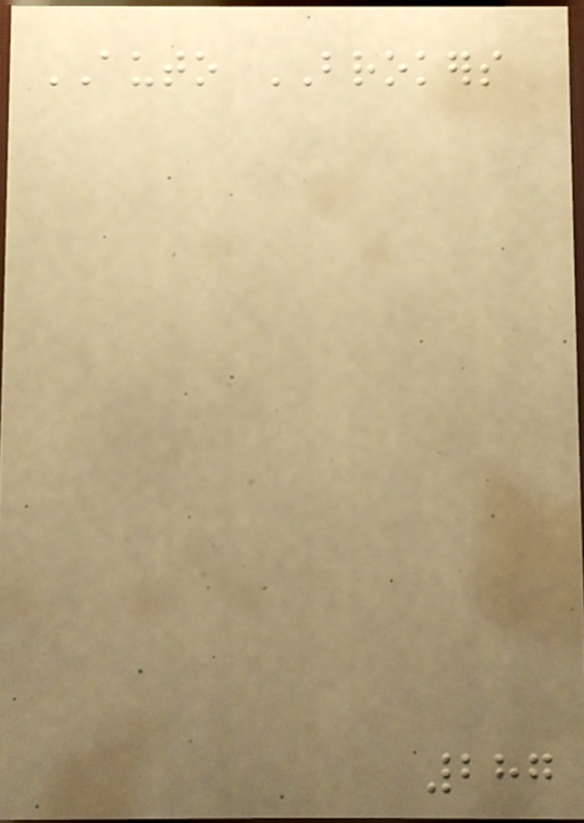AUTO BROKERS
287
